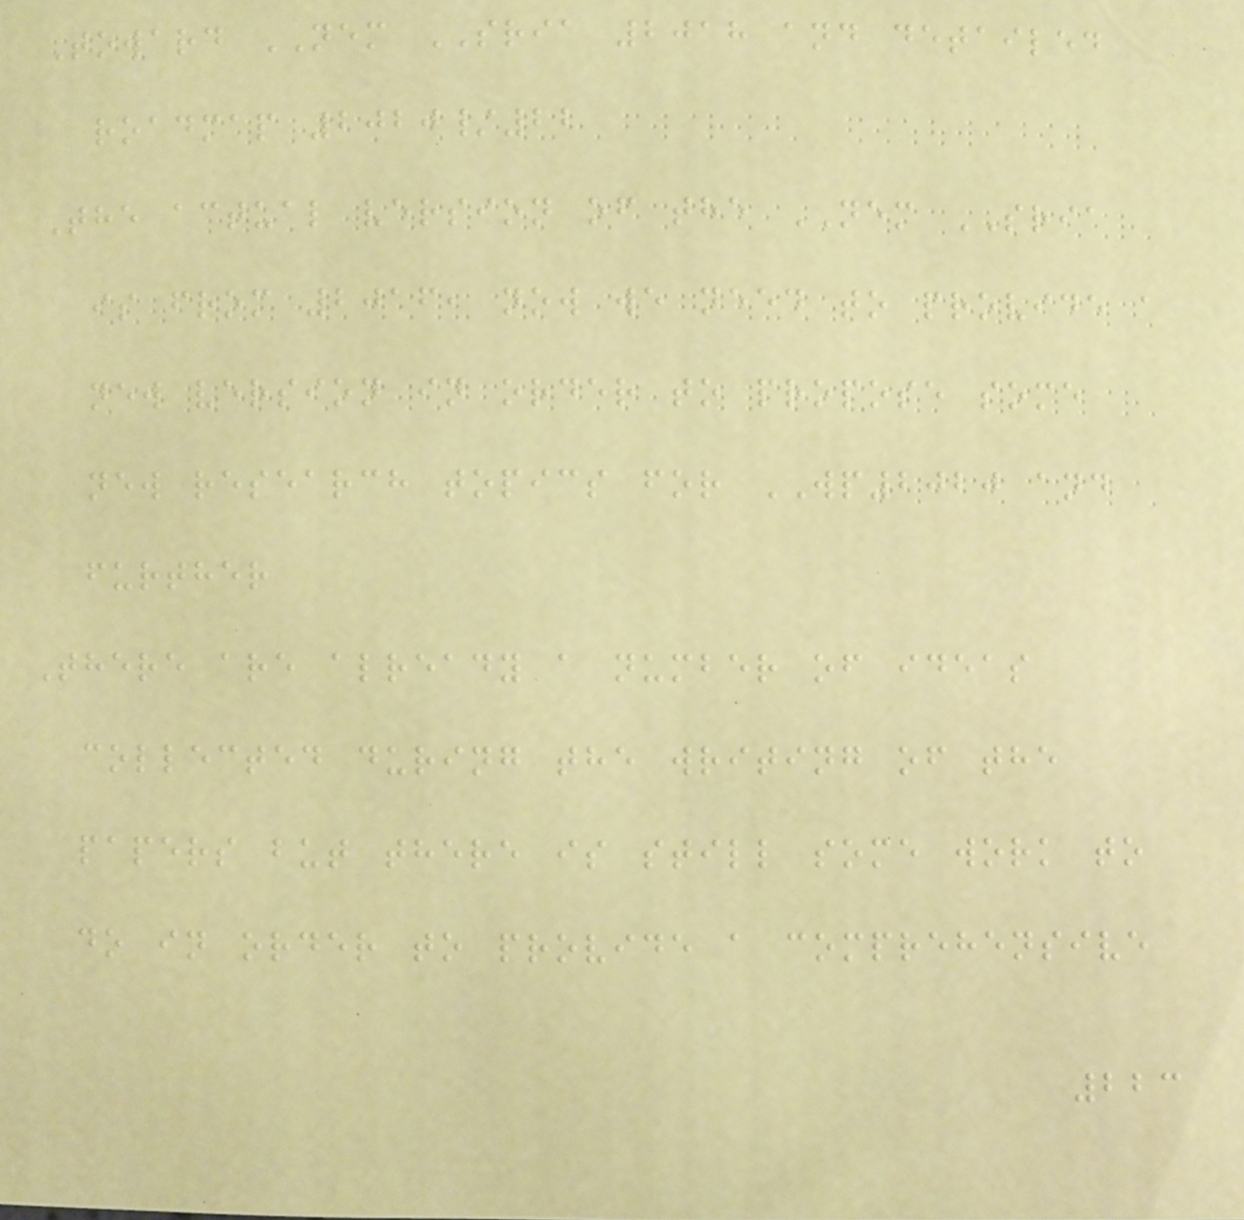Toward NEM SRIA 2018 and detailed
roadmap 2020/22
The actual version of the NEM SRIA
is from 2016, now we need to provide a
new version in order to propose some
new research topics for WP2020 and
further
There are already a number of ideas
collected during the writing of the
papers but there is still some work to
do in order to provide a comprehensive
223
